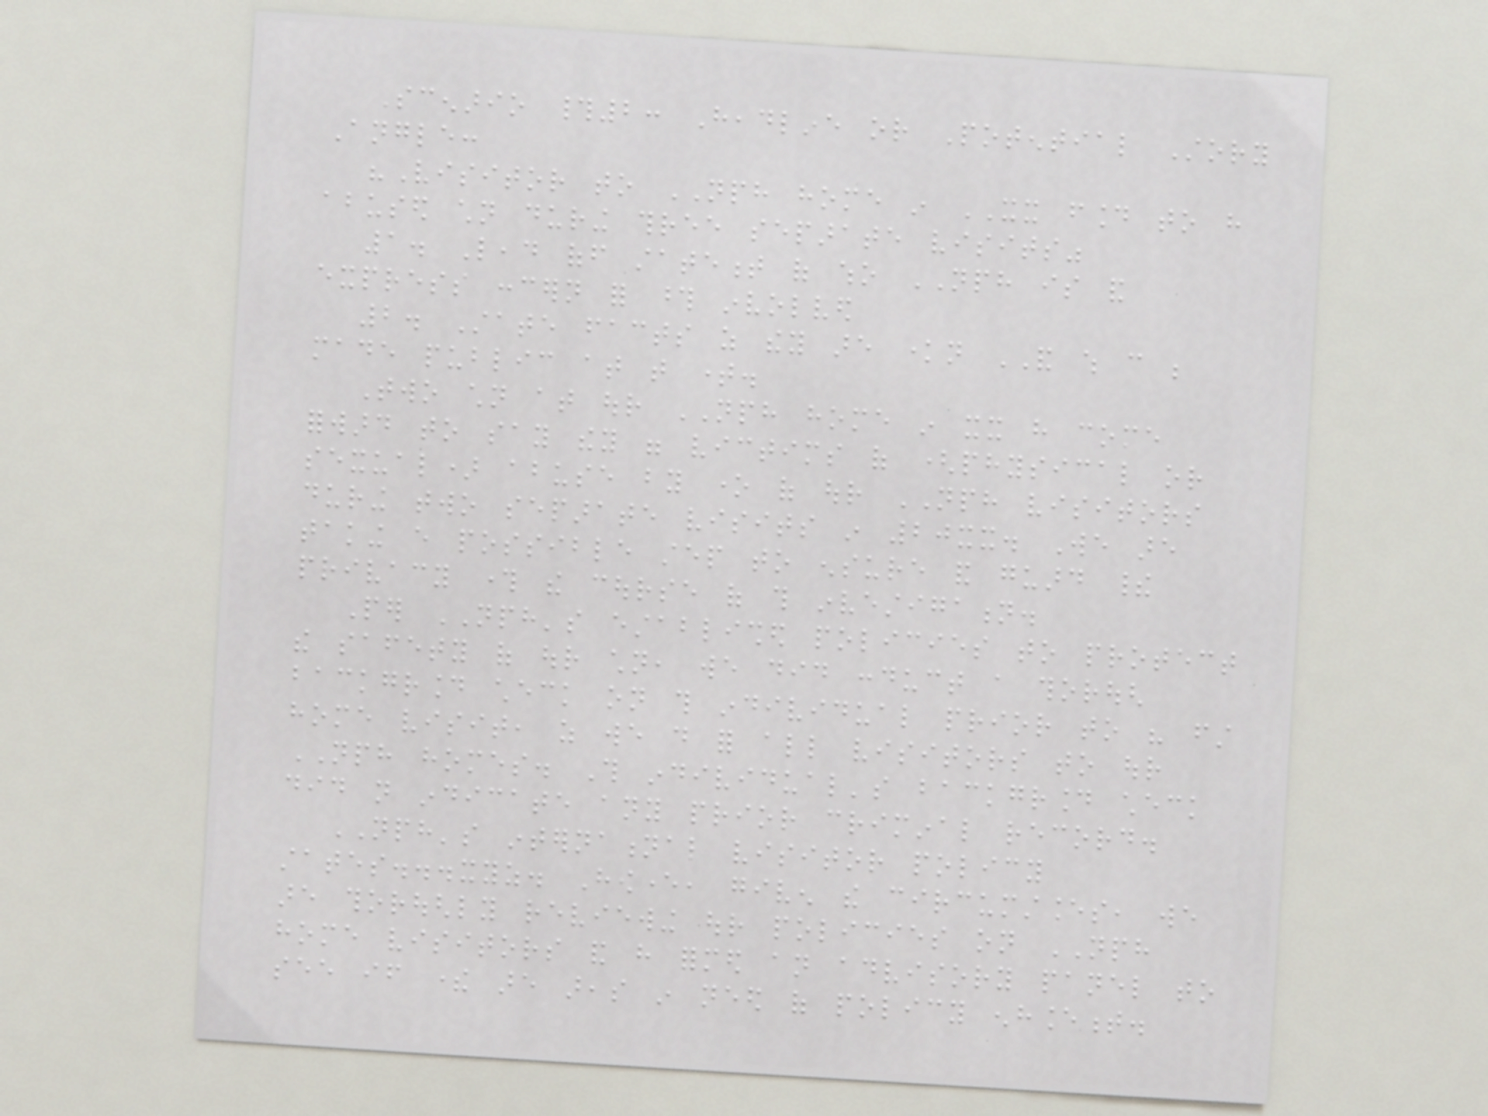Scenario #2: Headline or Potential Story
Angle:
"Visitor to NPH home in XX found to have
abused children during three separate visits"
1. Lead off statement of who NPH is and
express concern for those involved
2. State facts as they are known AND which can be
made public at that time.
Two children at our NPH home in xx have come
forward to say they were victims of (physical or
sexual) abuse by one of our NPH visitors
during two separate visits in 20xx. We are
taking every possible step to ensure and guard their
privacy through the course of this investigation.
Per NPH's established policies to protect
the safety of our children, we did conduct a thorough
background check on this individual prior to his first
home visit, as we do for all visitors to our
NPH homes. This individual's background check
did not indicate any prior criminal record.
NPH's international visitor policy
states...xyz. However, given the circumstances, we
are thoroughly reviewing our policies on NPH
home visitors and have formed an advisory panel to
see if there are areas in need of policy enhancement.
